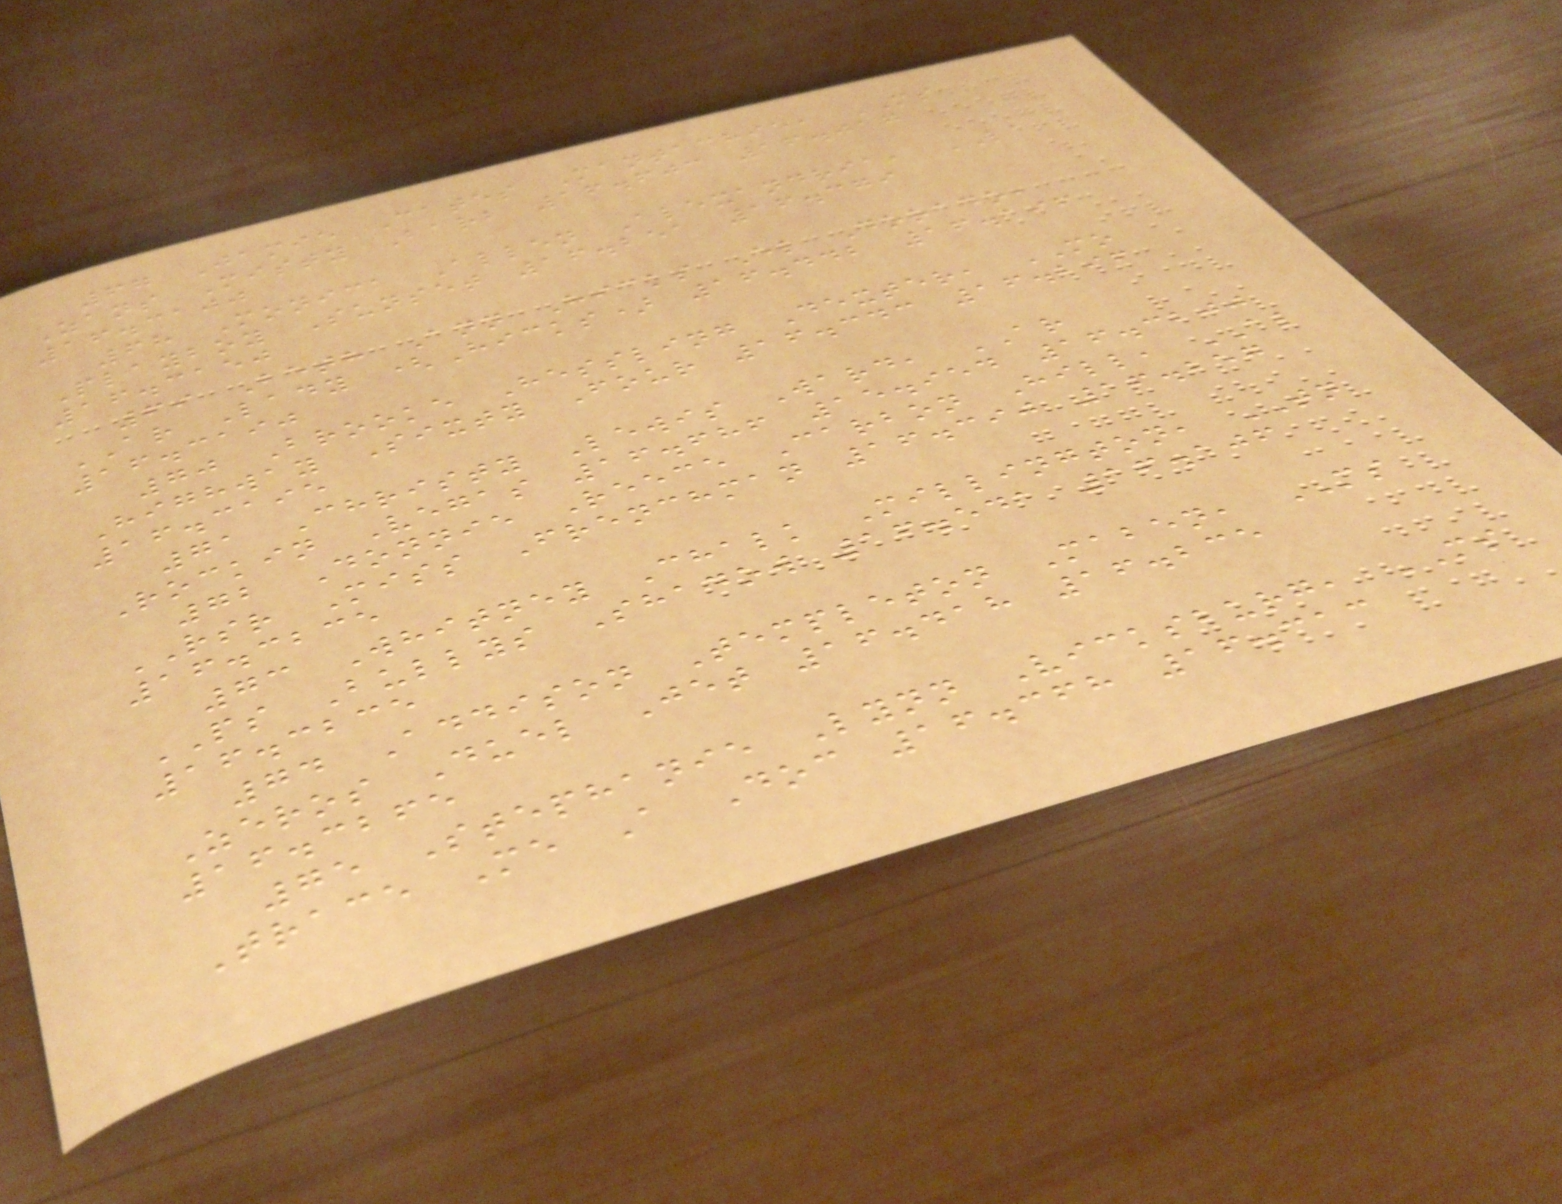67 Jamie Cates Mantachie, MS
Zans Misty Barb 16.603 16.017
16.3100
68 Monica Allen Alexandria, LA
Playboy Sunset 16.251 16.379
16.3150
69 Beth Ann Hicks El Dorado,
AR Lady (Hicks) 16.442 16.196
16.3190
70 Brooke Hessling Dexter, MO
Highway Sixty Four 16.343 16.296
16.3195
71 Christy Lewis Ward, AR
Rockin Vegas 16.686 15.954 16.3200
72 Donnie Reece Carbon Hill, AL
RSR Miss Frenchman 16.390 16.257
16.3235
73 Whitney Chalk Millington, TN
PS Bullys Shadow 16.541 16.106
16.3235
74 Addison Templeton Maben, MS
Zeros Duel Jet 16.418 16.235
16.3265
75 Stephanie Lynn Vicksburg, MS
Trace Me A Doc 16.368 16.313
